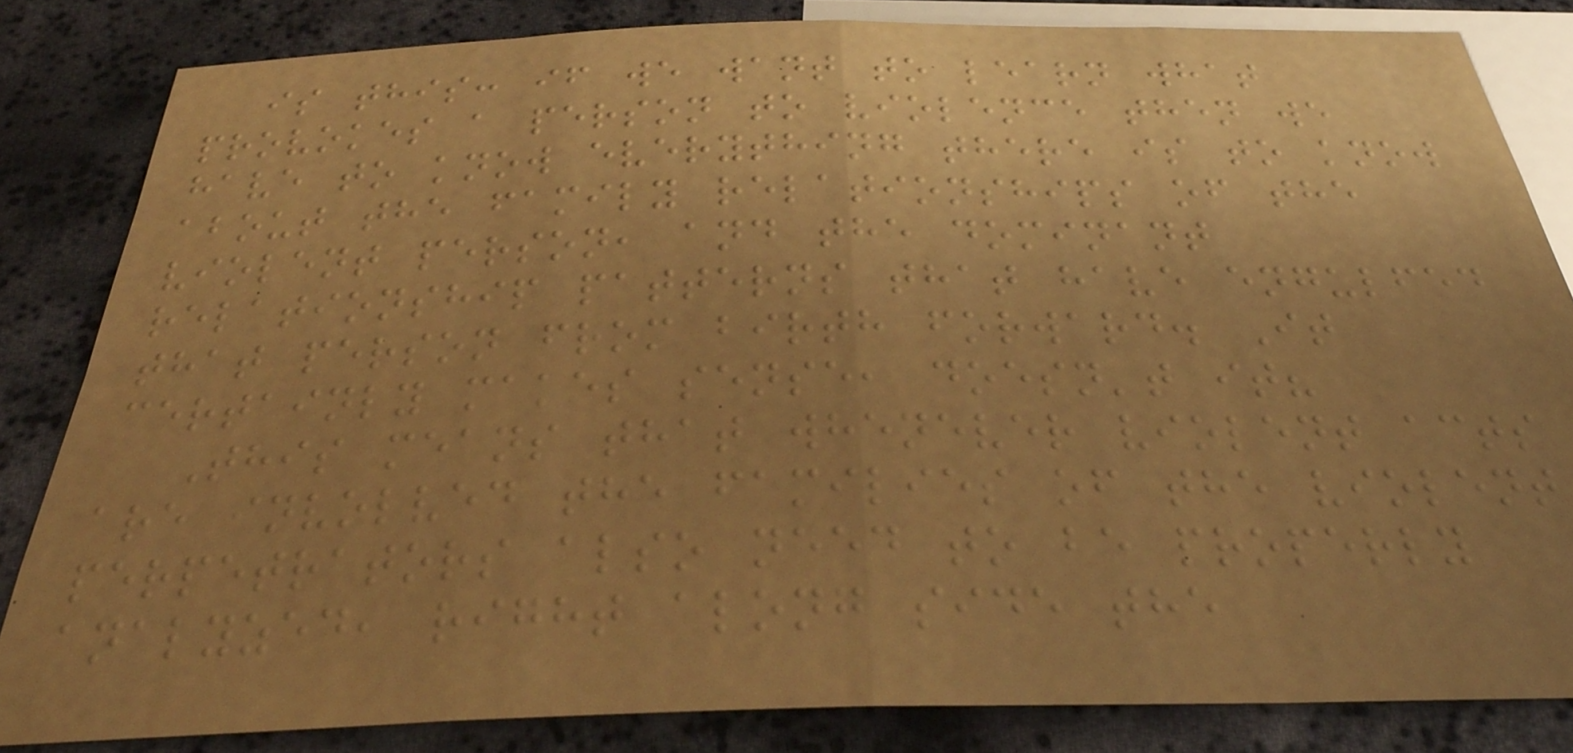is this: if we want to learn what
provokes a person to violence then we
have to know everything there is to know
about the family relationships of the
violent person, and the dominant
relationship patterns that have engulfed
that person from birth forward. It
certainly makes sense, doesn't it?
This means that whenever violent acts
are involved the families of the violent
perpetrators also need to be properly
analyzed, right along side the
